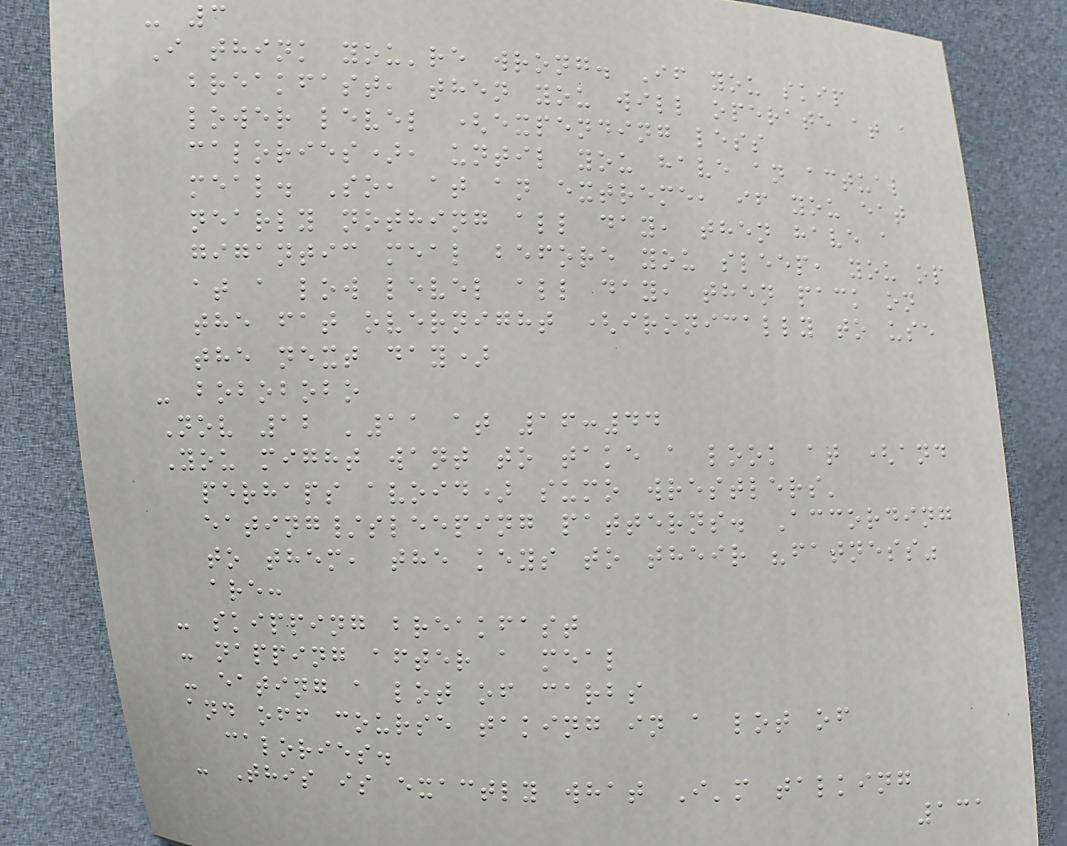- 3
I think you're wrong. If you skip
breakfast, then you will operate at a
lower level (expending less
calories), until you have an actual
meal. So, at an extreme, if you eat
nearly nothing all day, then have a
gigantic meal before you sleep, you op
at a low level all day, then pack on
the fat overnight (ironically to use
the next day)
- bobobobo
Nov 12 '11 at 16:44
You might want to take a look at (and
perhaps avoid) sumo wrestlers'
eating/sleeping patterns. According
to them, the keys to their "fatness"
are:
- skipping breakfast
- napping after a meal
- eating a lot of carbs
and off course taking in a lot of
calories.
- This is exactly what I'm talking
131
